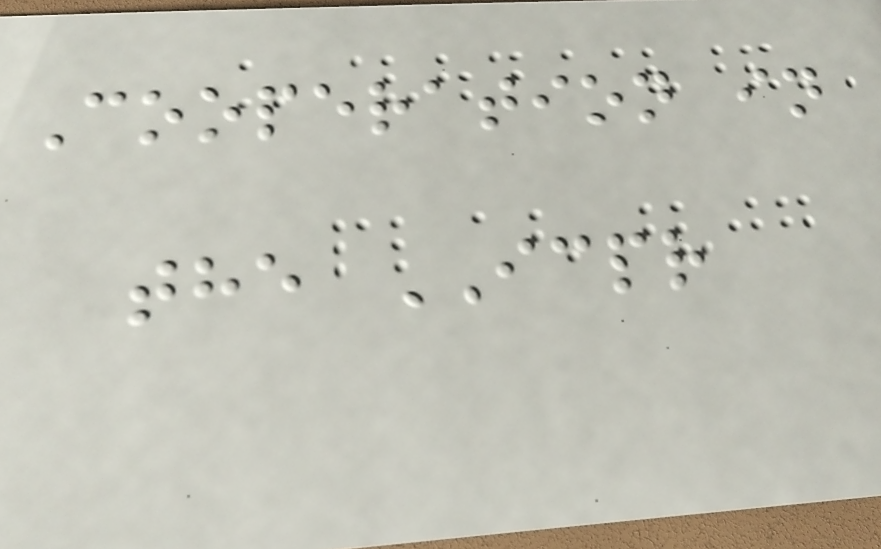Cooperation in
the ICPR
